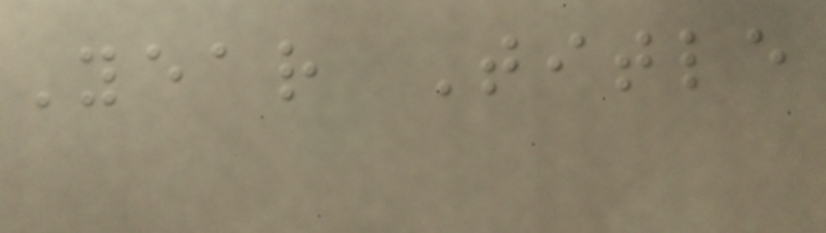Year Title
